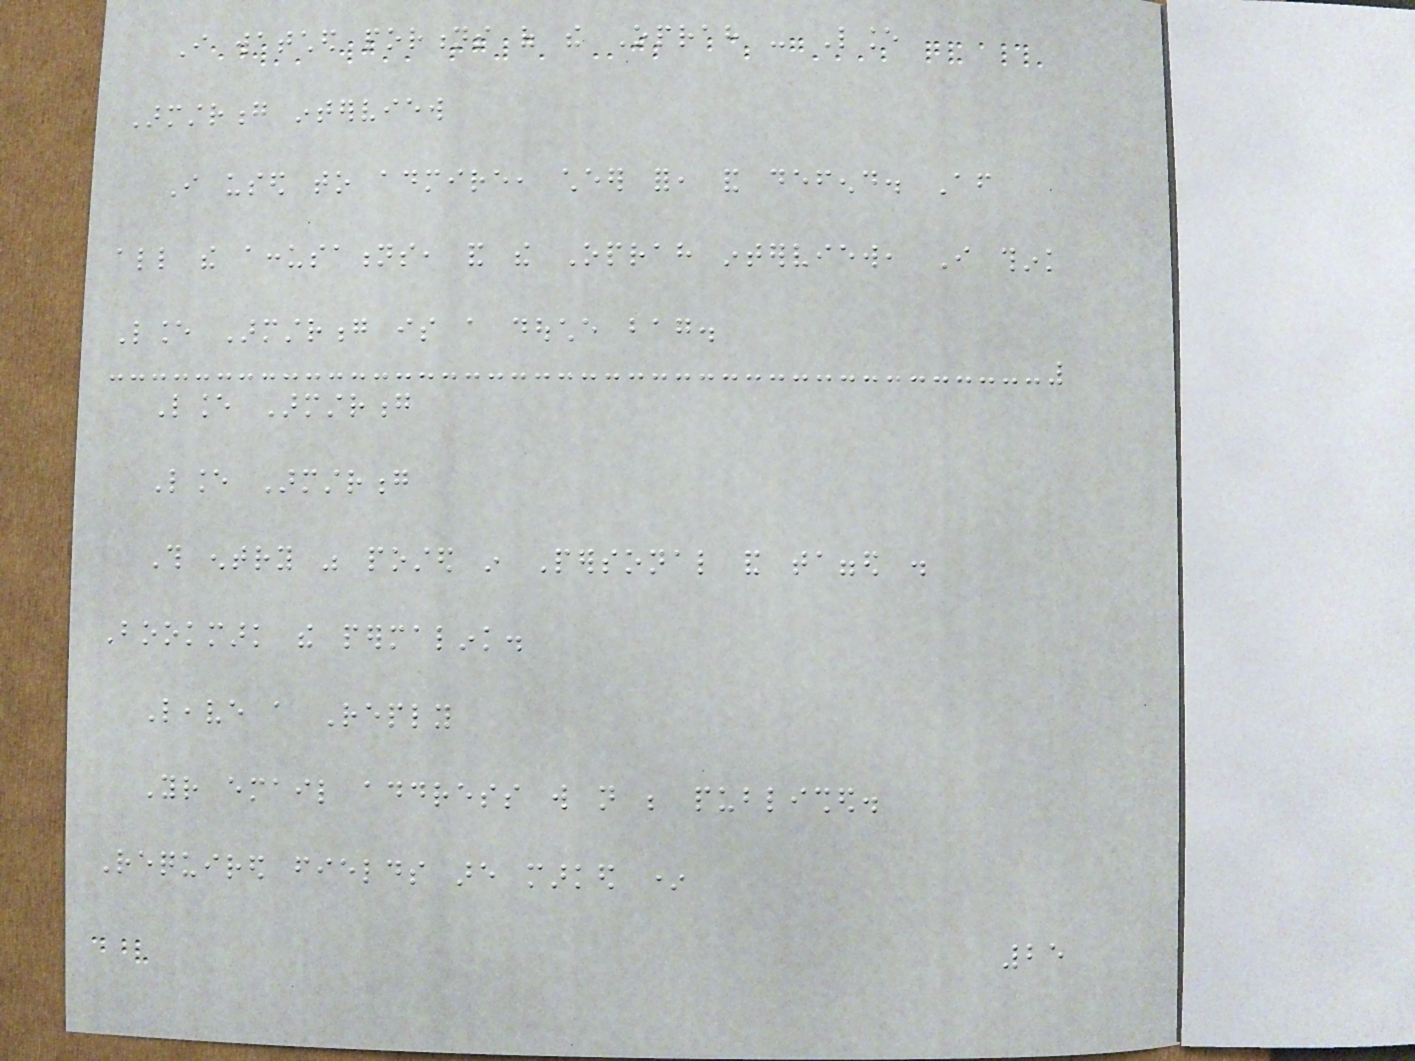I watched portions of the Oprah - Lance
Armstrong interview
I used to admire, cheer for, and defend. After
all the accusations, and the Oprah interview, I think
Lance Armstrong is a douche bag.
Lance Armstrong
Lance Armstrong
This entry was posted in Personal and tagged .
Bookmark the permalink.
Leave a Reply
Your email address will not be published.
Required fields are marked *
25
